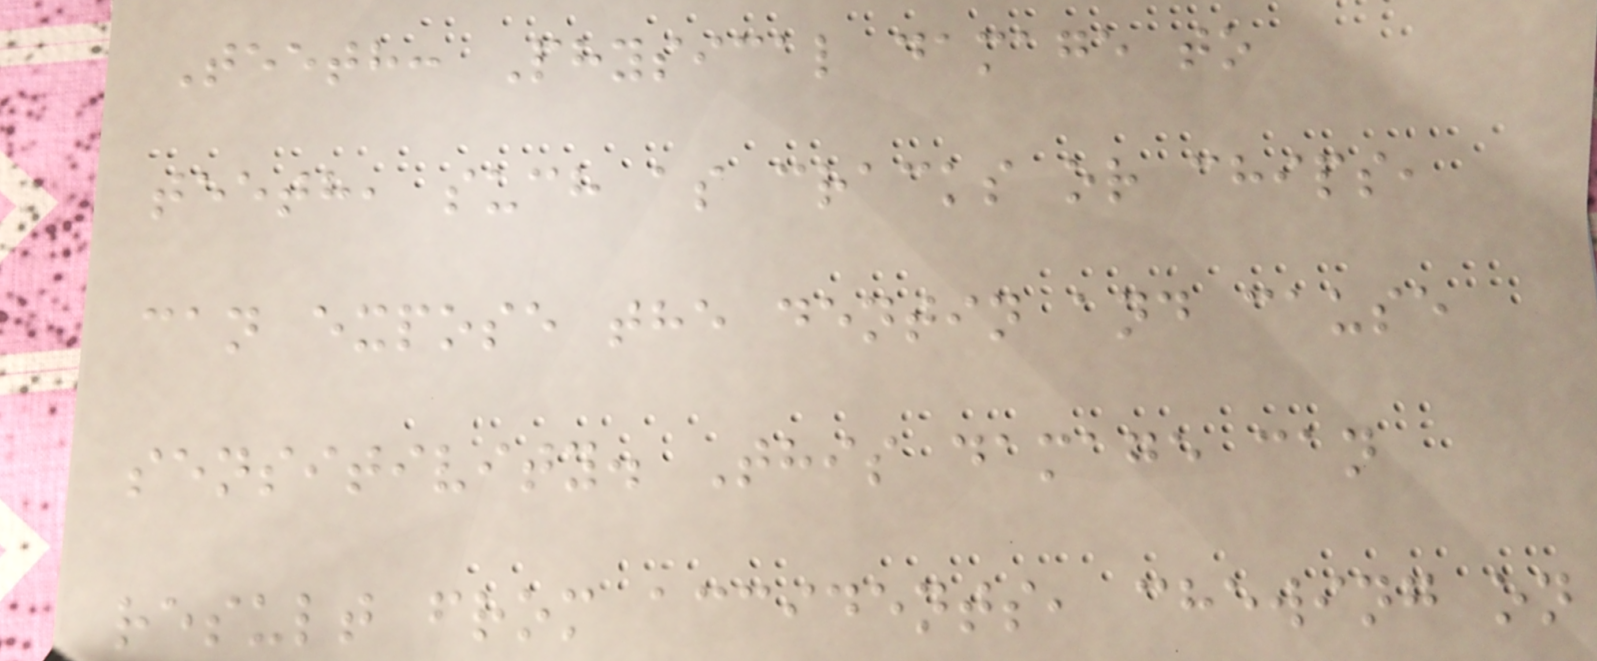Teeth: Physical damage to
teeth, such as cracks or chips,
can expose the dentin and cause
sensitivity. This damage can
result from accidents, chewing on
